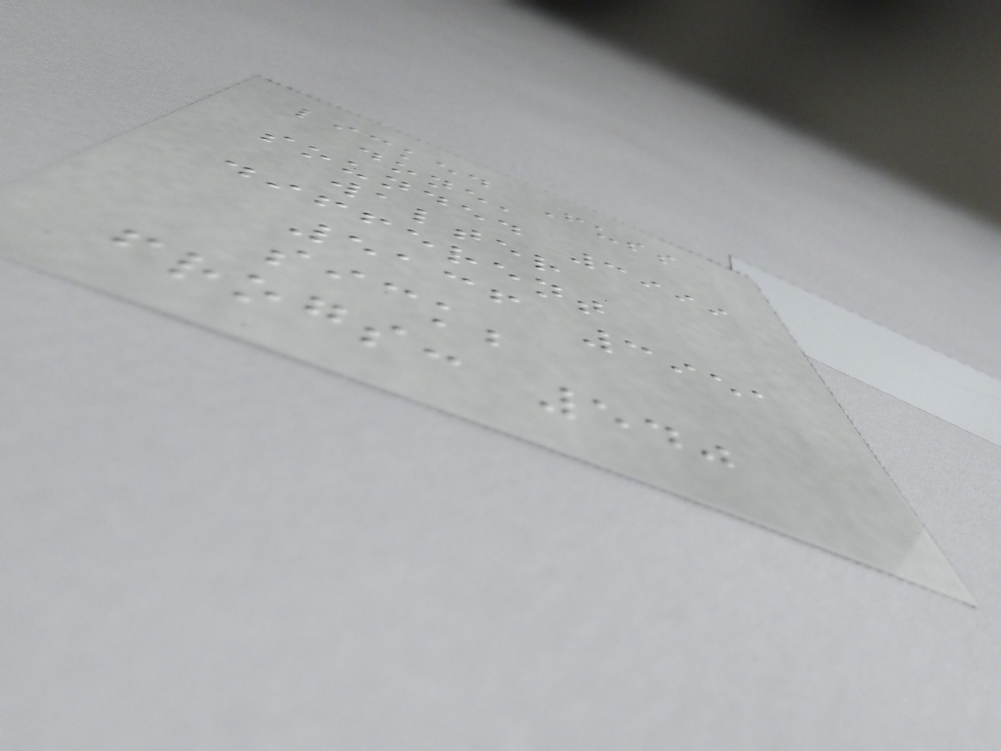licked Fuss
done,
sounded 3999
walter
different
5136 3951
sick;
frogs: 540
